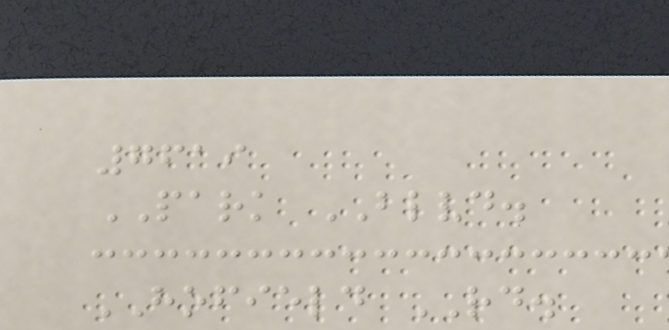7619
PARK BLVD.
HOFIELD RD.
